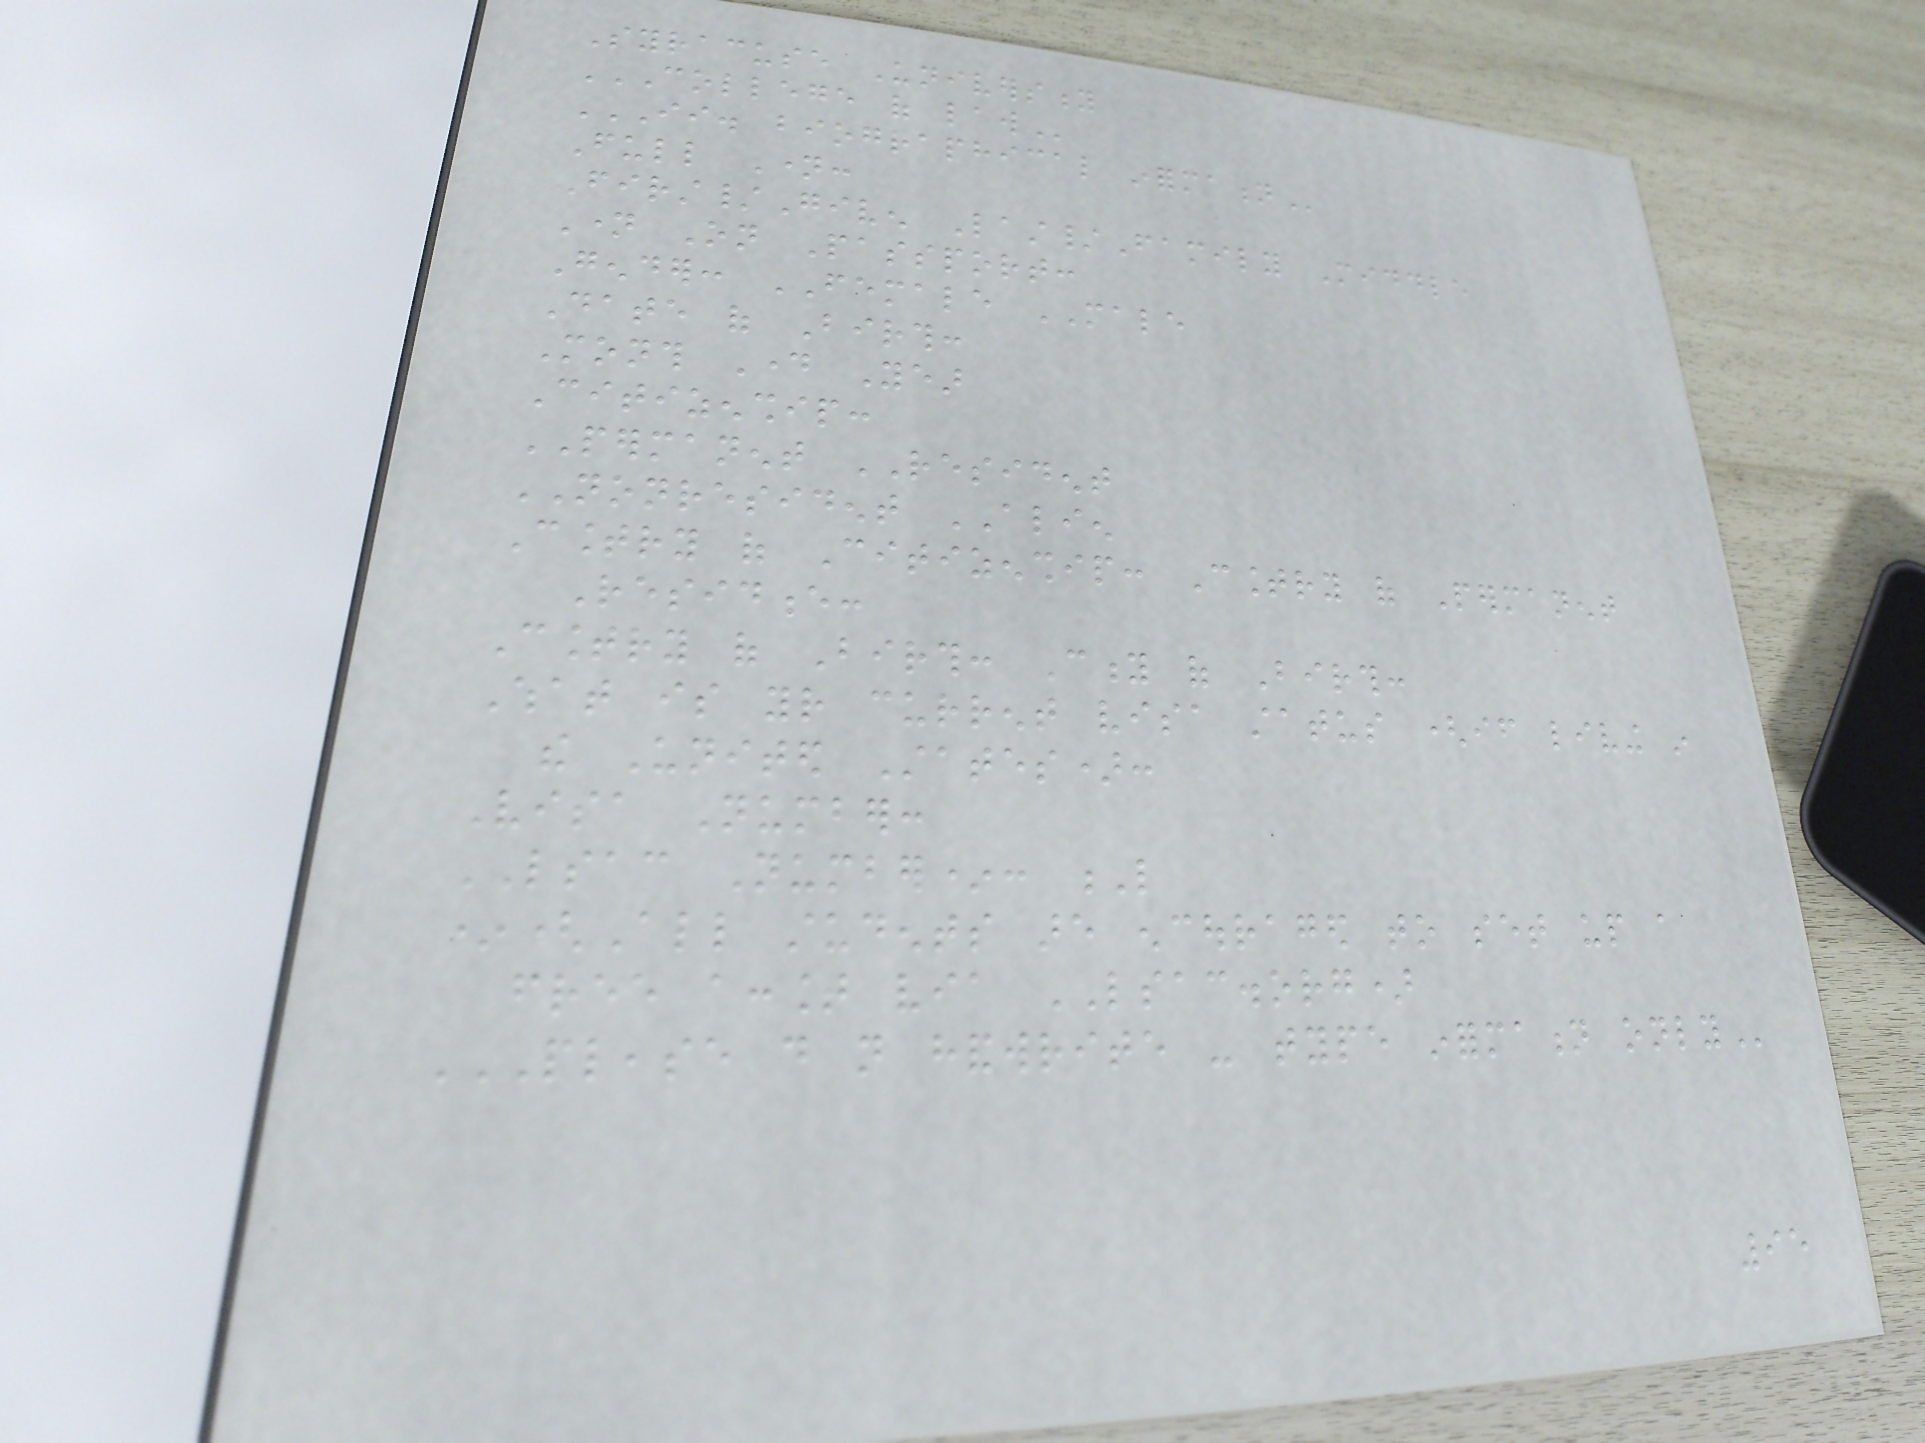Syracuse University
COLLEGE OF LAW
II. BIOGRAPHICAL INFORMATION
Full Name:
First/Given Last/Family Middle
Name On Passport:
Gender: FEMALE MALE
Date of Birth:
Month Day Year
Citizenship:
PERMANENT RESIDENT
NONRESIDENT ALIEN
Country of Citizenship: Country of Permanent
Residence:
Country of Birth: City of Birth:
What is your current visa status (if living in
the United States):
Visa Number:
LSAC Number*: L
*(All students are encouraged to set up a
free account via LSAC.org)
PLEASE DO NOT HANDWRITE - TYPE INFORMATION ONLY
95
